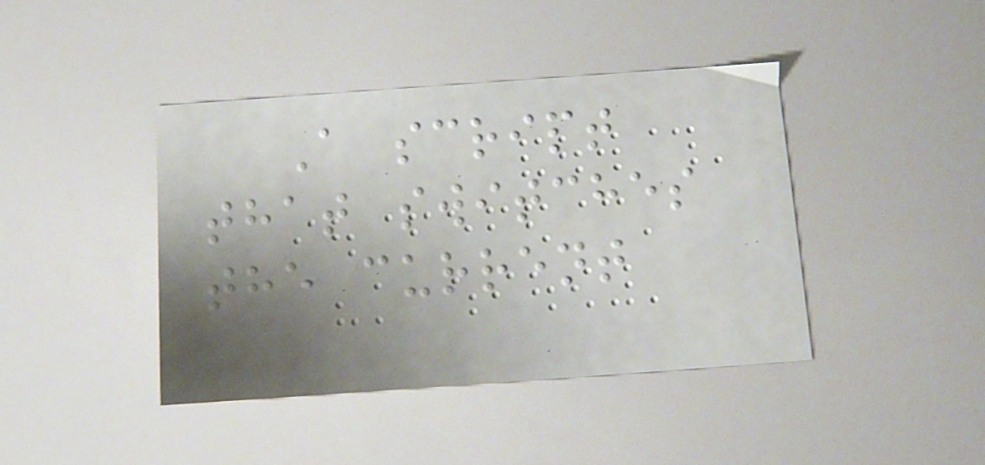A script
that switches
the current
